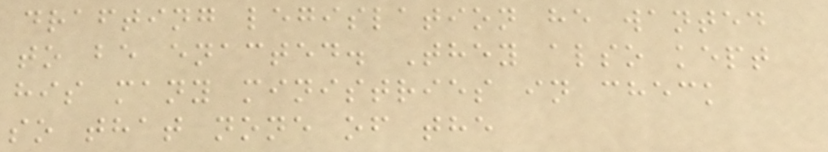drafting legislation he wanted
to be enacted. They also kept
his many ministries in check
so that none of the
